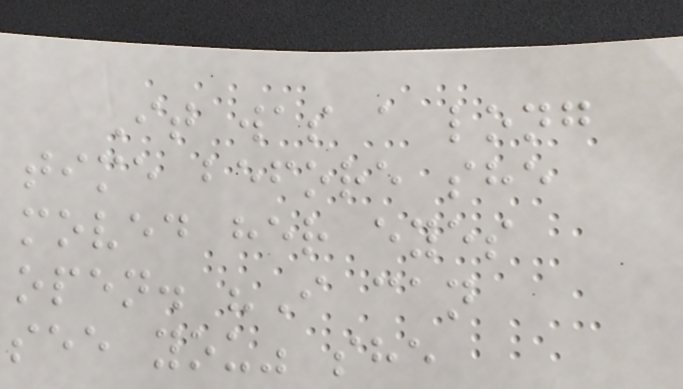It was a long
time before she
moved her eyes
open. "I can
see you" she
